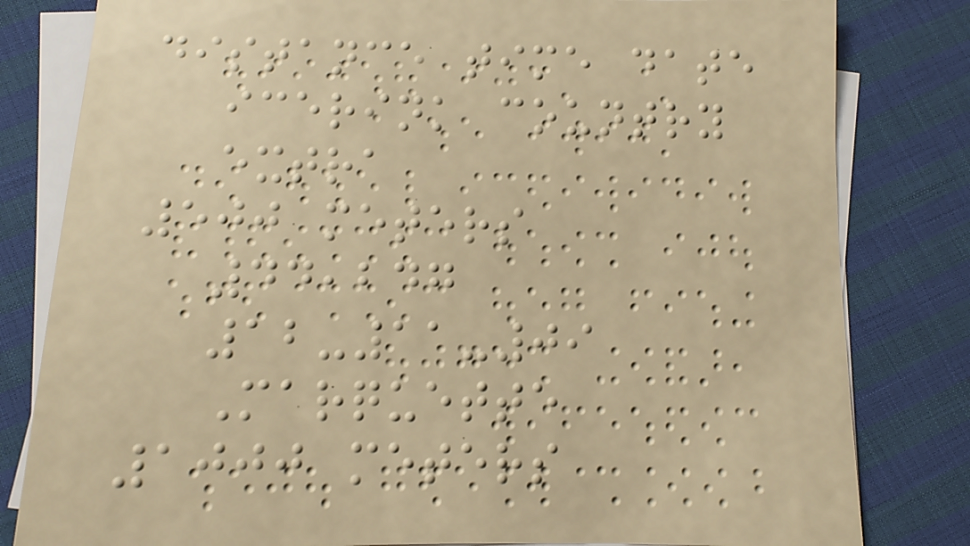distance time date
icerink country
extra
500 meters
44,247
12-11-09
Marquette
1000 meters
